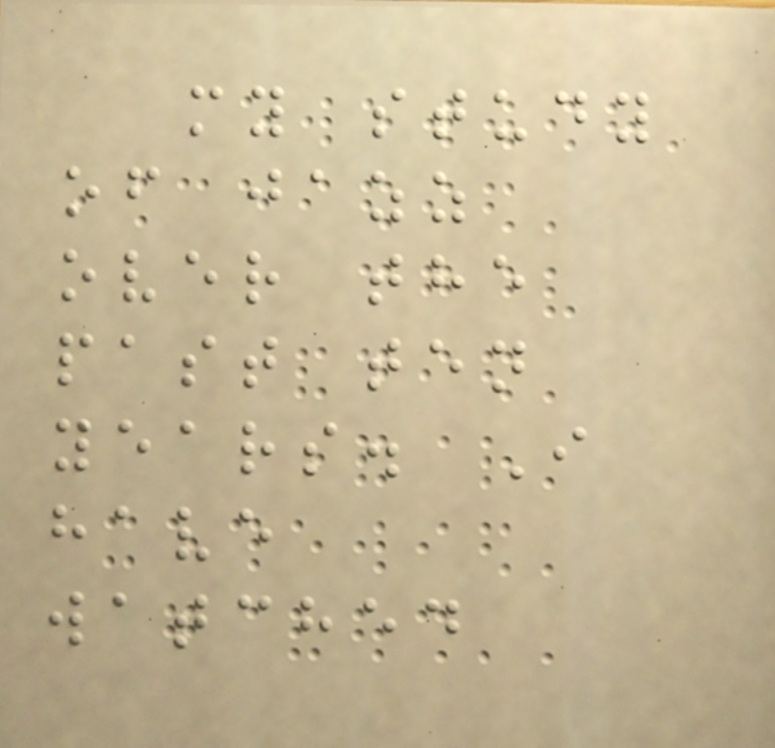my study
of jazz
over the
past ten
years. I
have
watched
